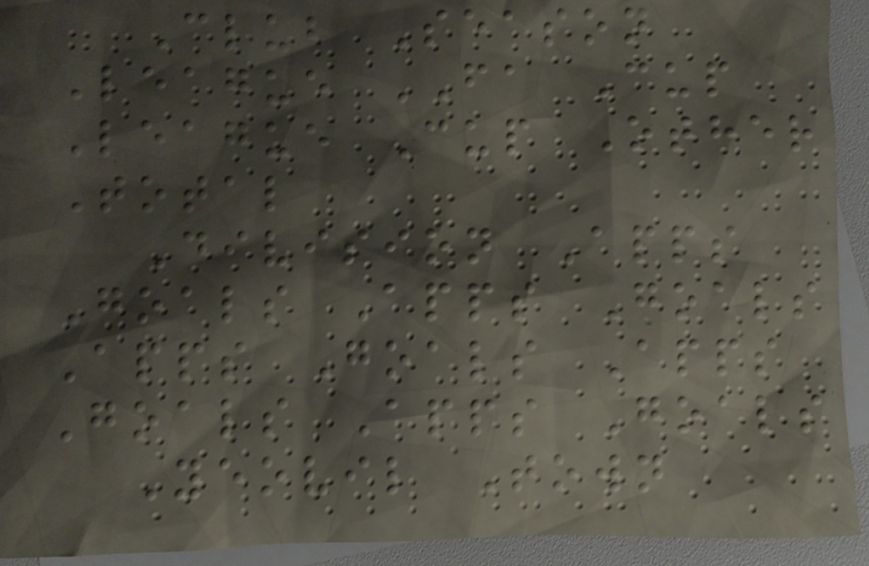Club Season
League FA Cup
League Cup Other
Total
Division Apps
Goals Apps Goals
Apps Goals Apps
Goals Apps Goals
Yeovil Town
